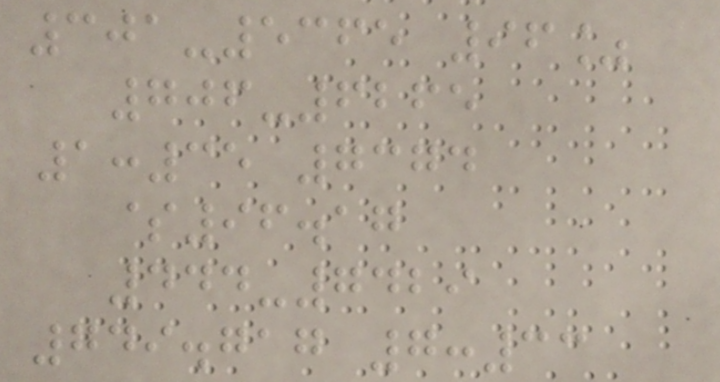301-5365 96%
706-6265
1:35 7374
$96.17
444-7429
749.717 7:33
